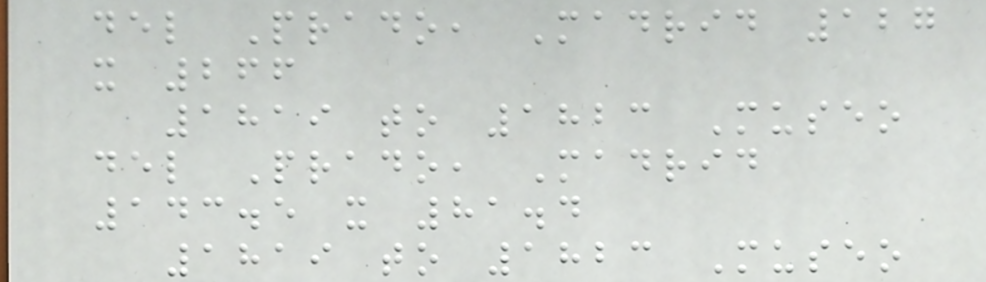del Prado, Madrid 127
x 266
1819 to 1823 Museo
del Prado, Madrid
143.5 x 81.4
1819 to 1823 Museo
